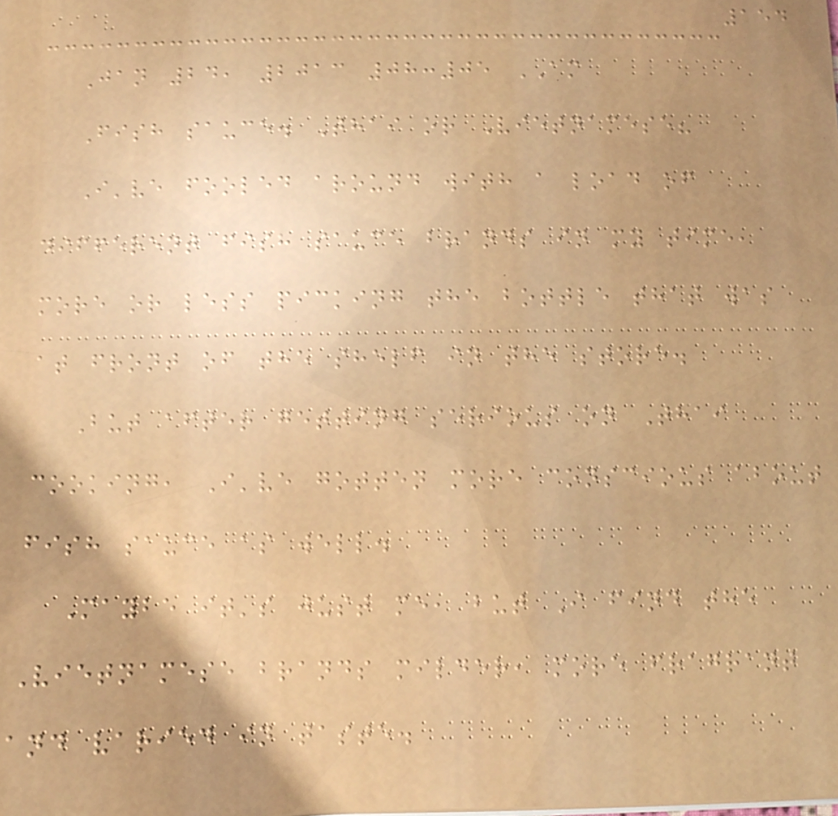154
Jan 24, 2013 08:05 AM
Fish sauce. Thai or Vietnamese?
I've fooled around with a load of
different fish sauce brands in my time,
more or less picking the bottle that was
at front of the shelf in the store.
But after getting serious on Thai
cooking, I've gotten more conscious about
fish sauce as well.
Maybe it's just me, but I find the
Vietnamese brands milder, more fragrant
and varied in taste.
